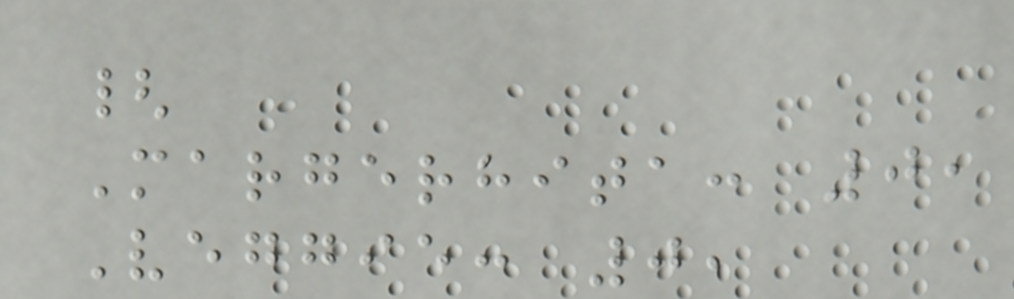{
Margerhita: 0,
Veggie: 0,
